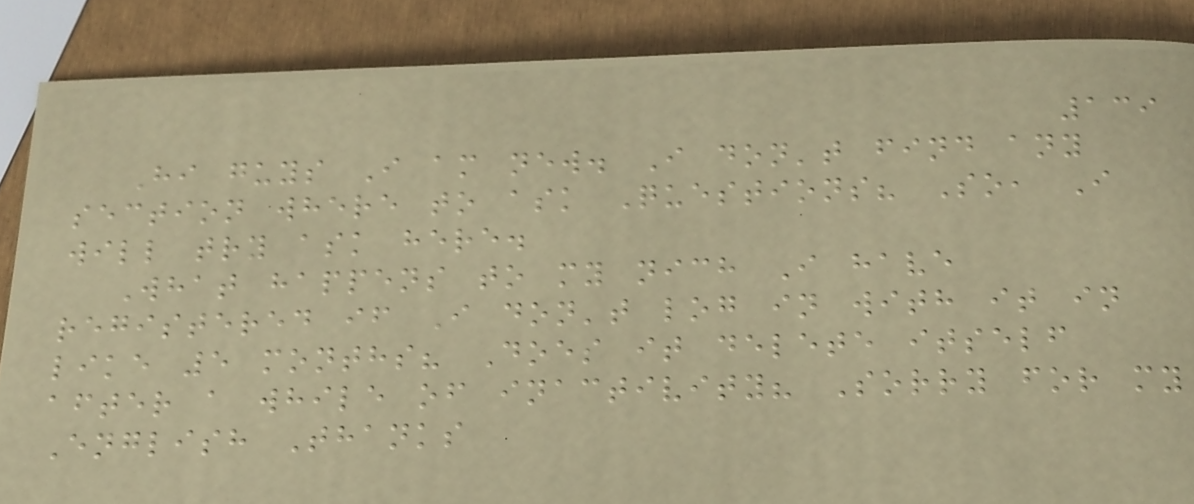139
Hi guys I am new. I don't find any
section where to ask Questions? So, I
will try ask here.
What happens to my nich I have
registered if I don't log in with it in
like 5 months? Does it delete itself
after a while of inactivity? Sorry for my
English Thanks
